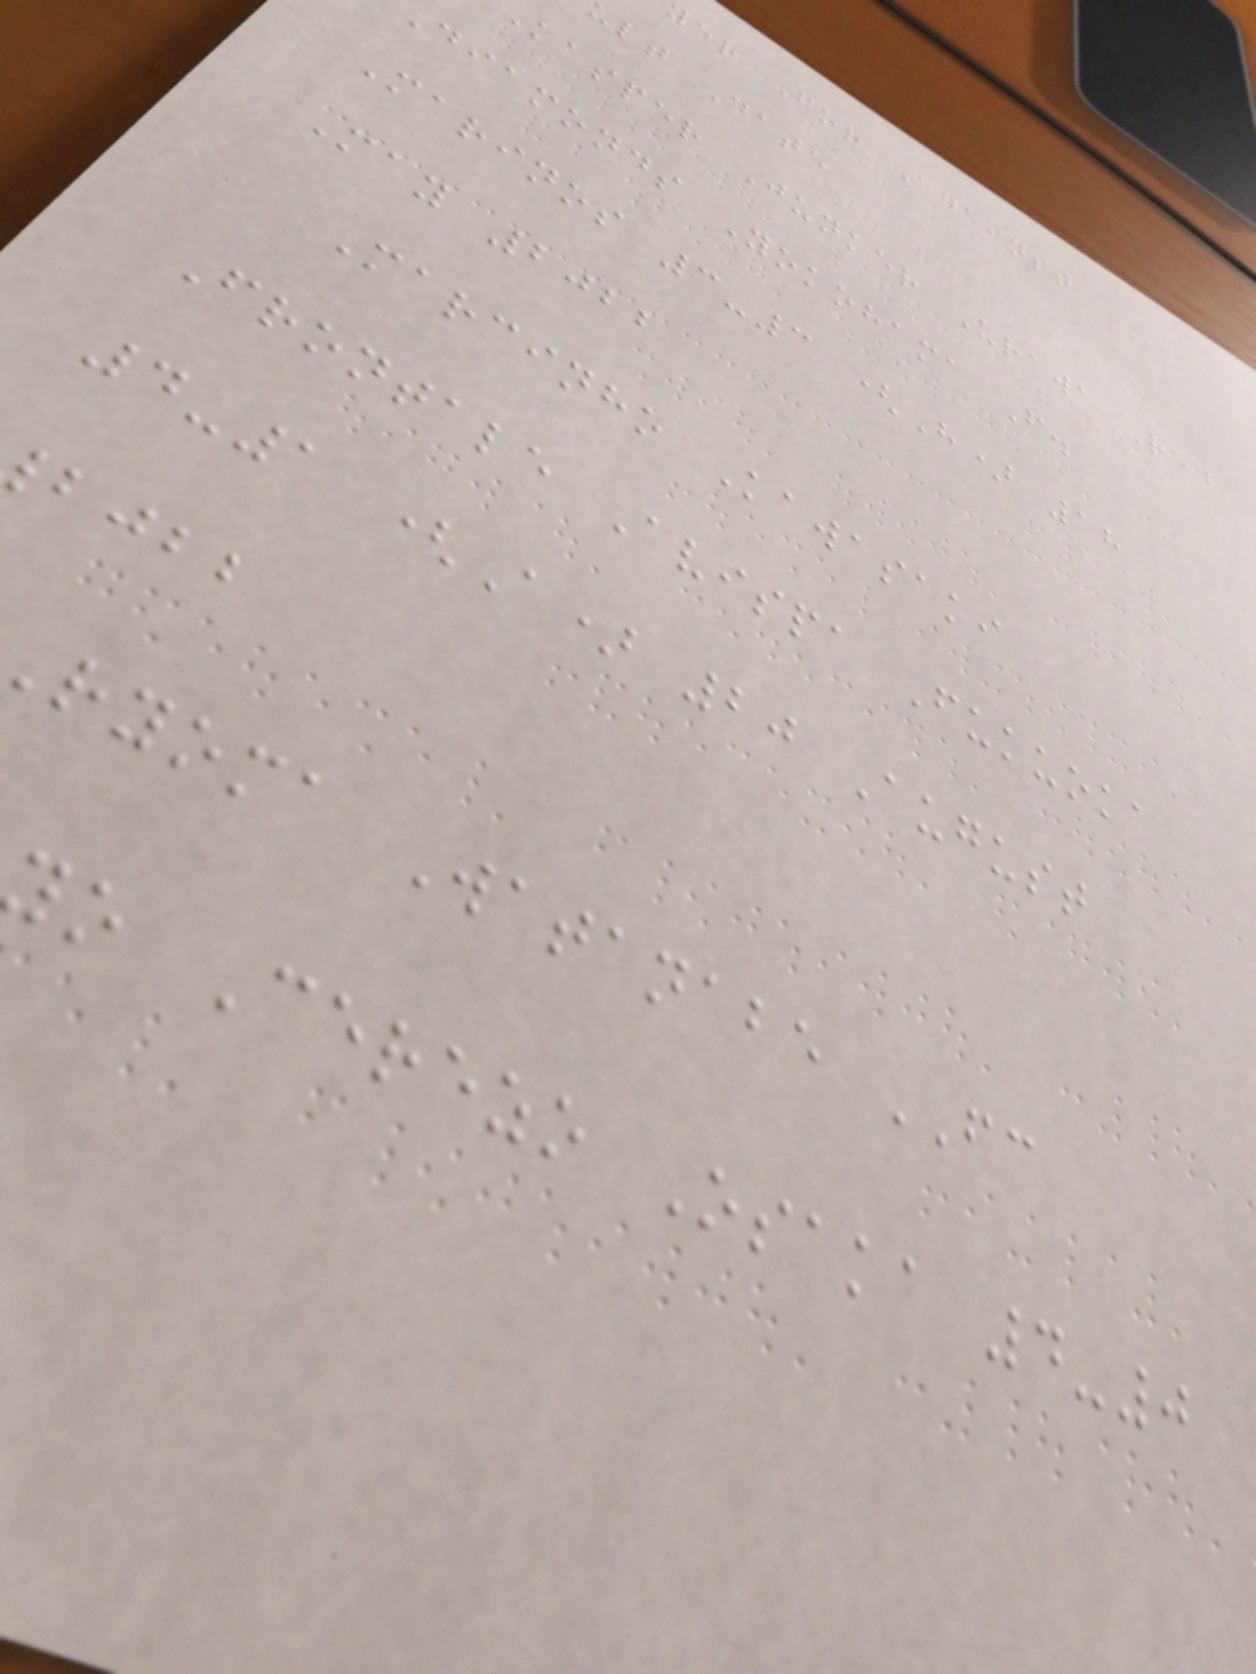yer For Against
lt Date
kasper Junker Urawa Red
diamonds Yokohama F.
Marinos 3-3 (H) 18
May 2022
Marcinho Kawasaki
Frontale Avispa Fukuoka
4-1 (A) 20 August
bjbb
ryoma Watanabe FC
o Cerezo Osaka 4-0
